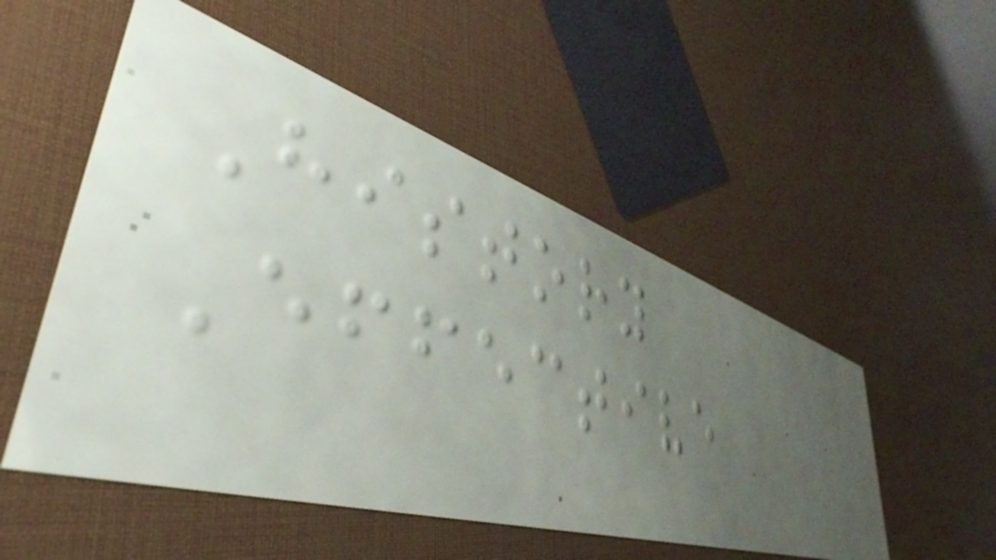History
Effective
